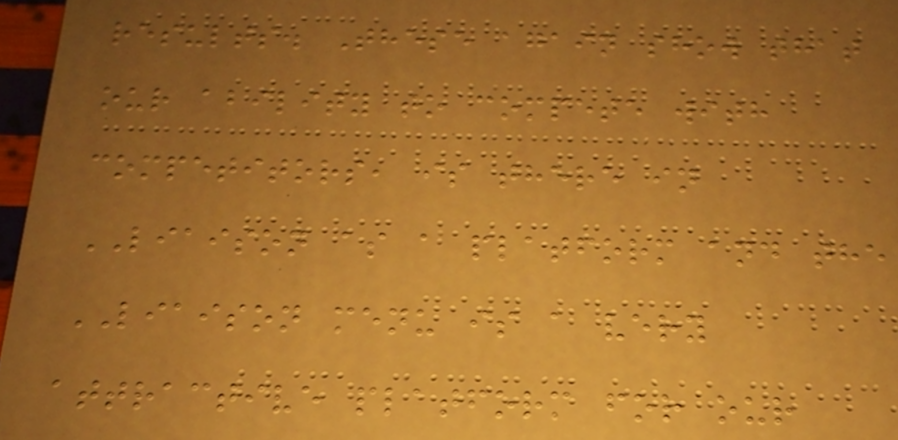results. These again show that
our ability to compete with
competitors, is there in
LIAISON as a platform and the
LIAISON menu is a very
attractive platform for our
